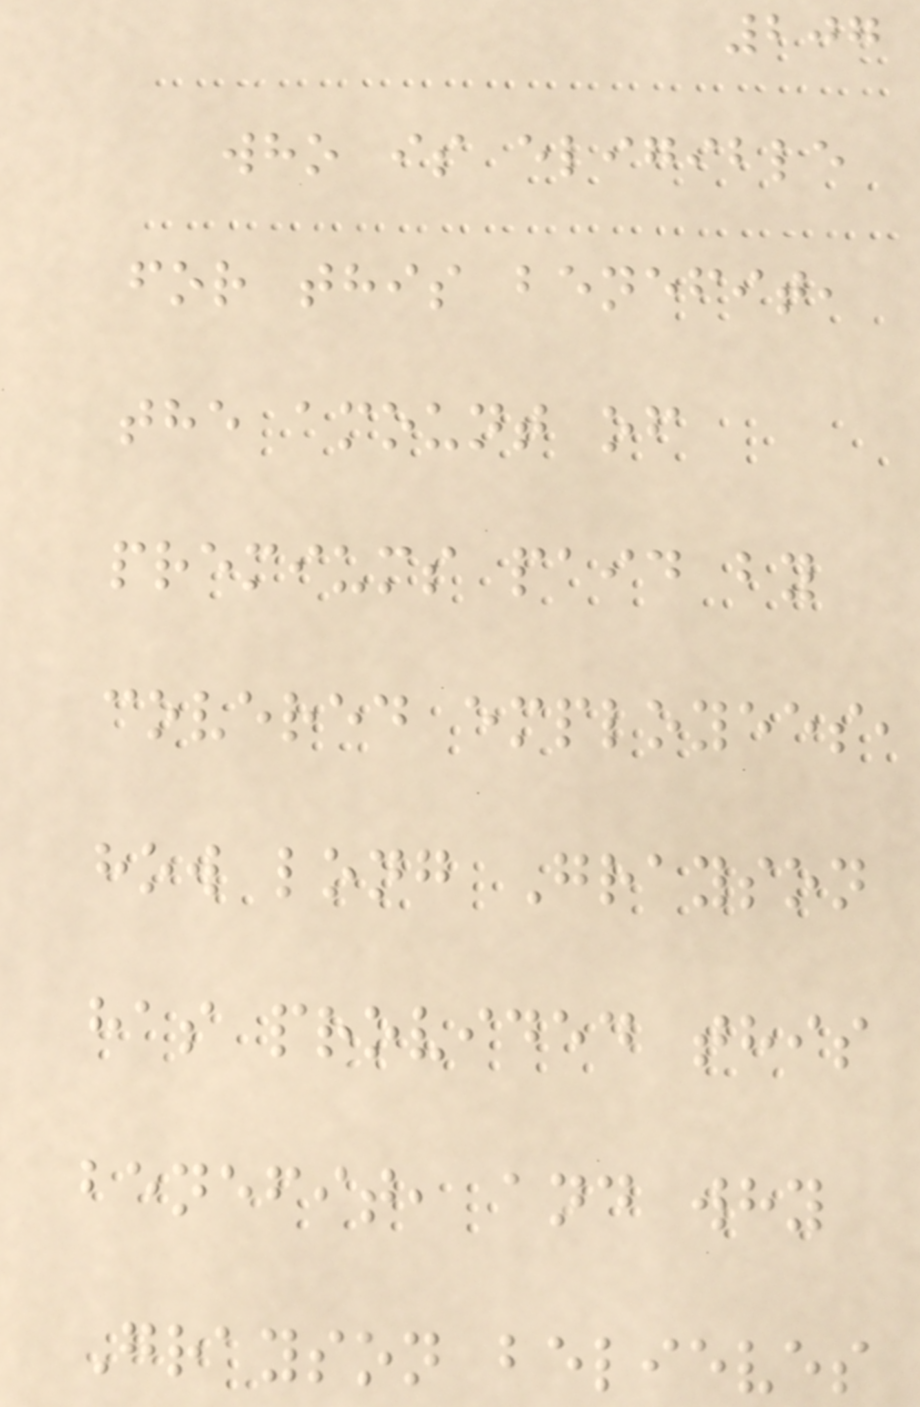207
who is eligible
for this benefit,
the amount of
premiums paid by
covered employees,
how long Grayson
has provided this
benefit, and why
Grayson believes
